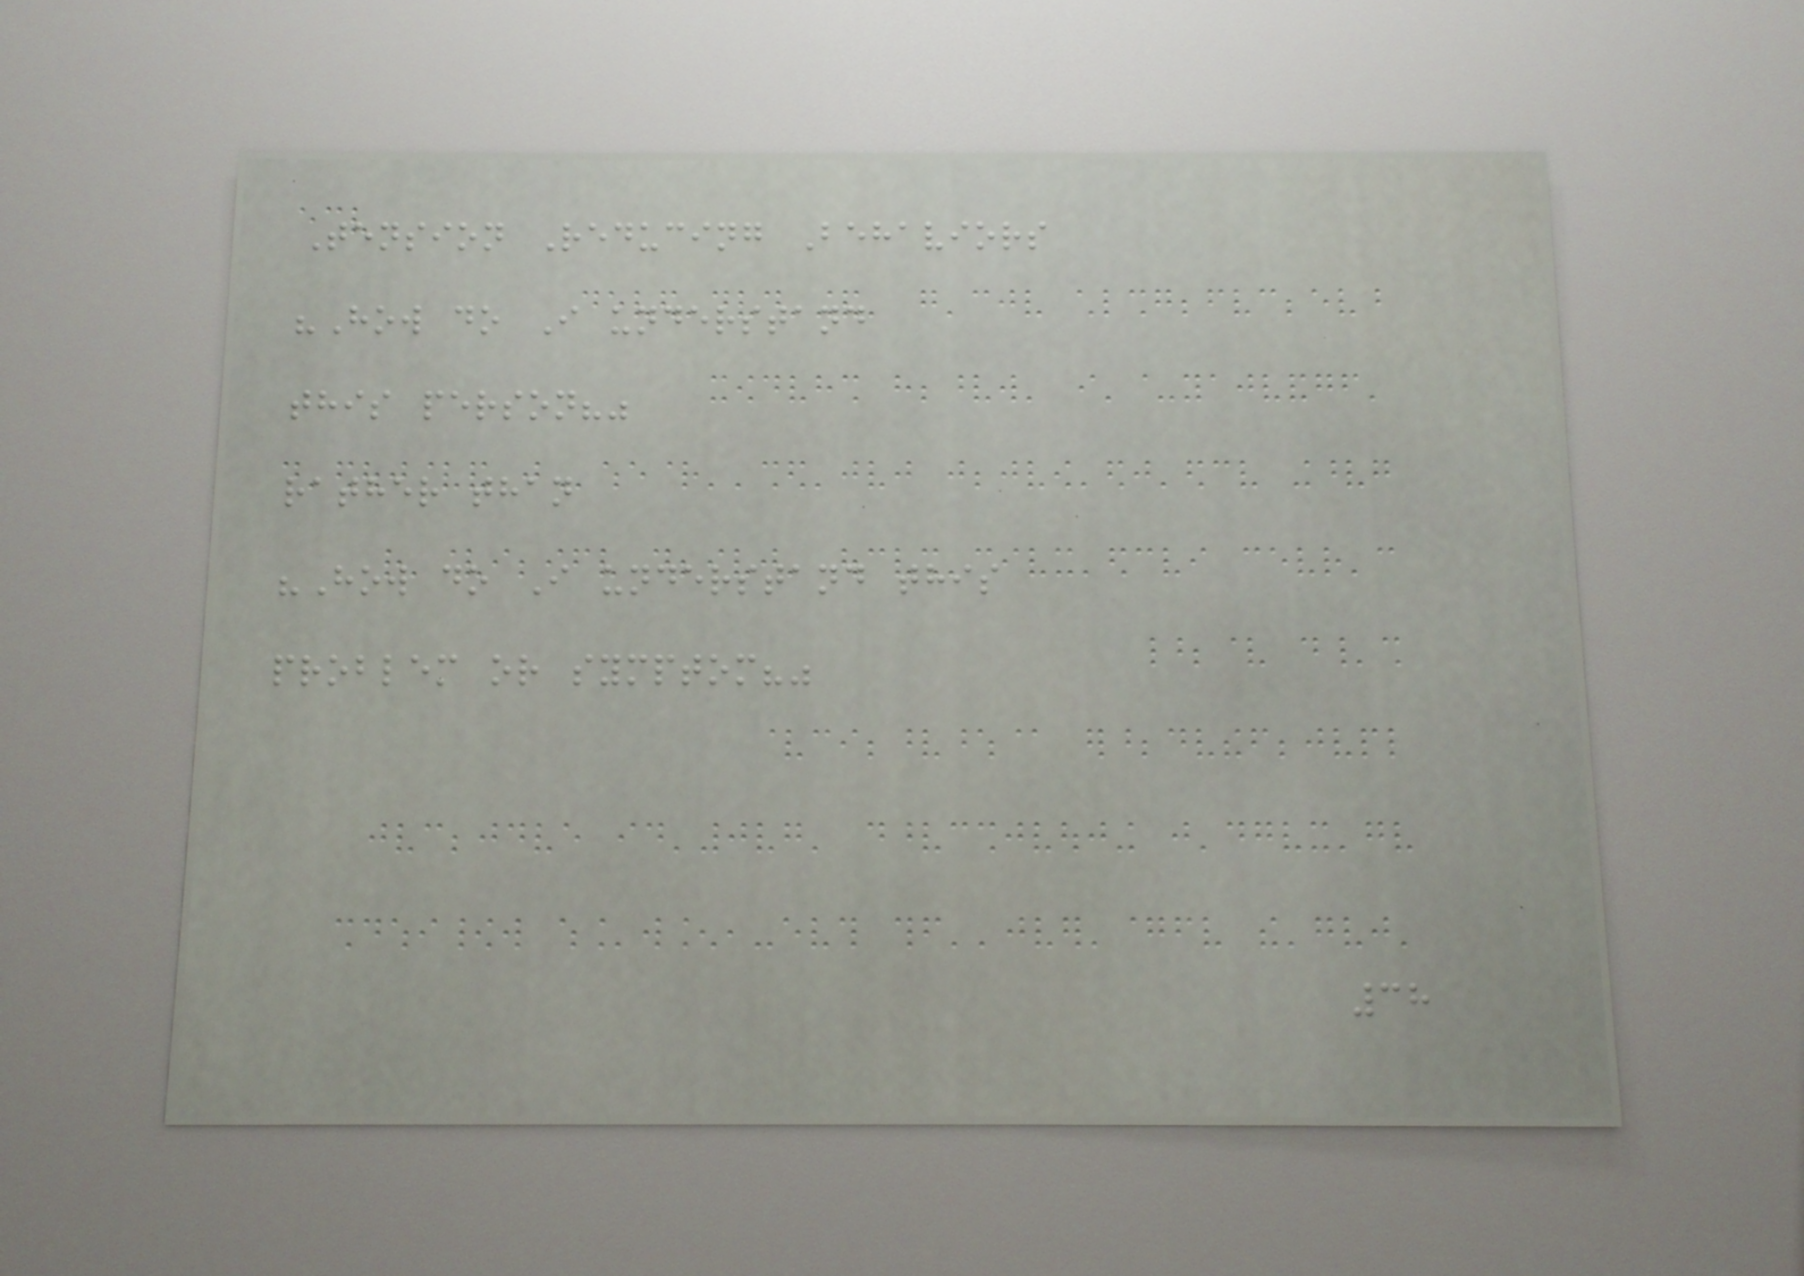Tension Reducing Behaviors
"How do I understand
this person?"
rather than
"How do I understand this
problem or symptom?"
38
